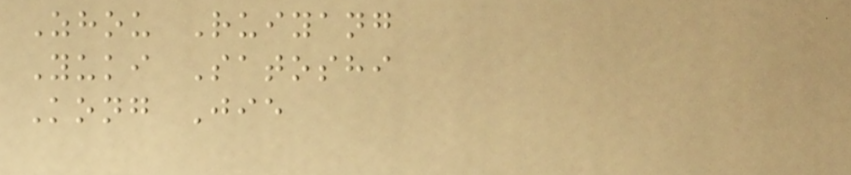Zhou Ruiyang
Yuki Satoshi
Kong Jie
